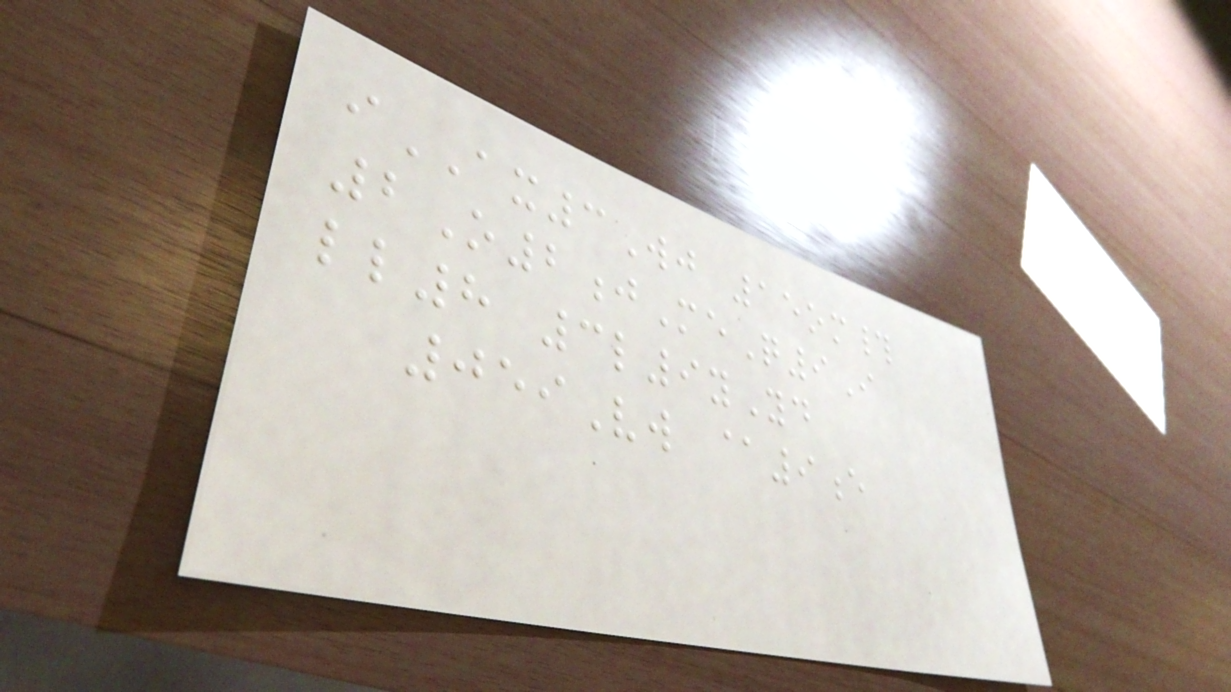iAX3Wj 15om#
2O2jMeQ9I
ll8 3l9yYd
059Vw @9e
